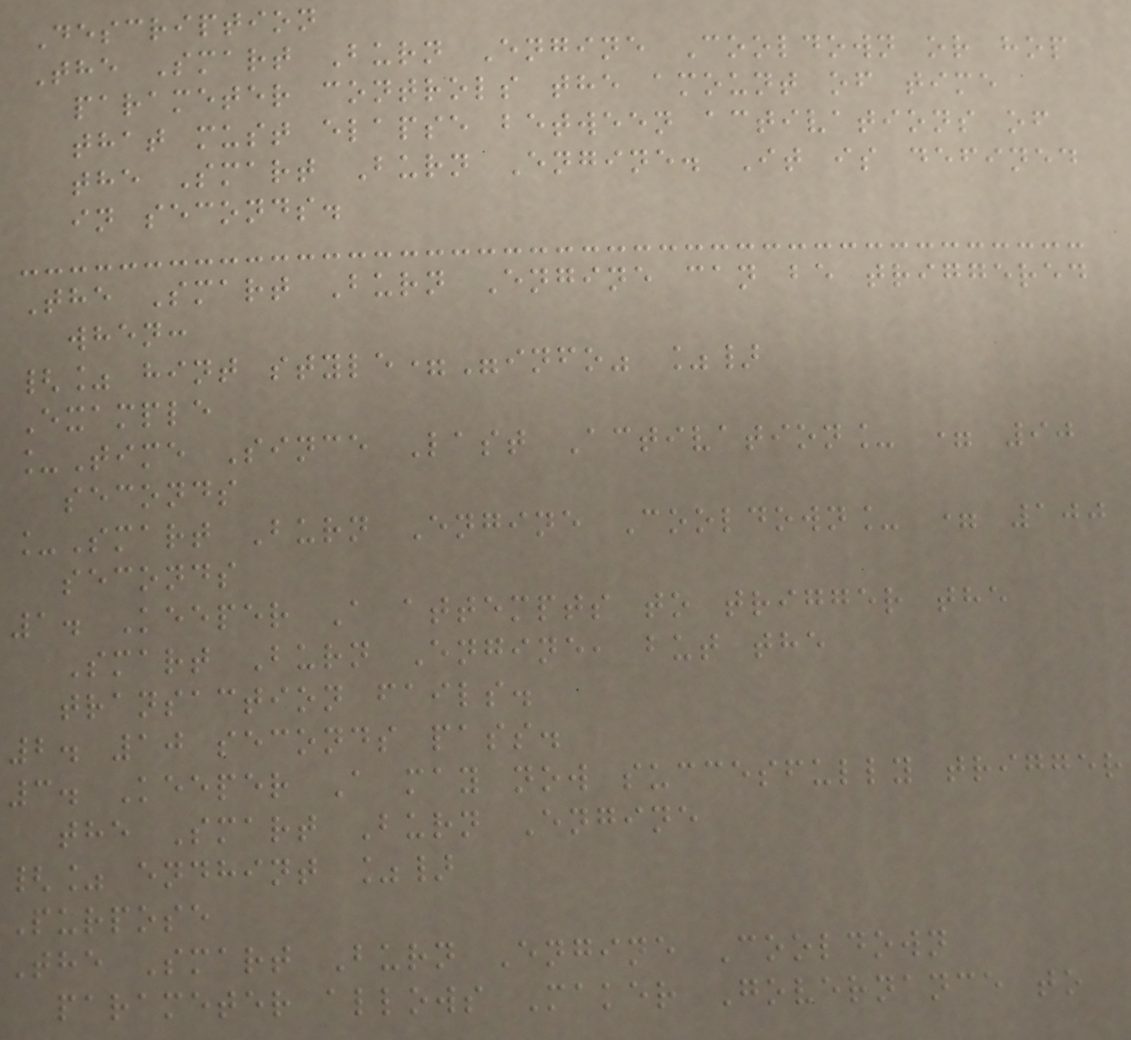Description
The Smart Burn Engine Cooldown or hop
parameter controls the amount of time
that must elapse between activations of
the Smart Burn Engine. It is defined
in seconds.
The Smart Burn Engine can be triggered
when:
{% hint style="info" %}
Example
_Time Since Last Activation_ = 90
seconds
_Smart Burn Engine Cooldown_ = 100
seconds
1. Keeper A attempts to trigger the
Smart Burn Engine, but the
transaction fails.
2. 10 seconds pass.
3. Keeper A may now succesfully trigger
the Smart Burn Engine
{% endhint %}
Purpose
The Smart Burn Engine Cooldown
parameter allows Maker Governance to
